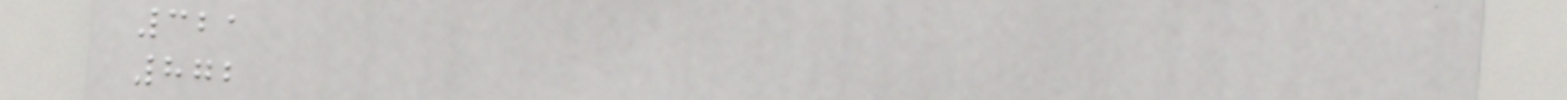321
872
